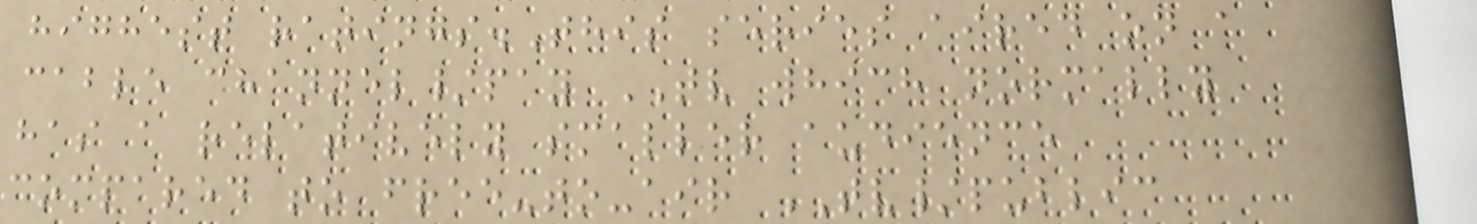highest ratings.This series aired on a
cable channel/pay TV which normally
has a relatively smaller audience
compared to free-to-air TV/public
